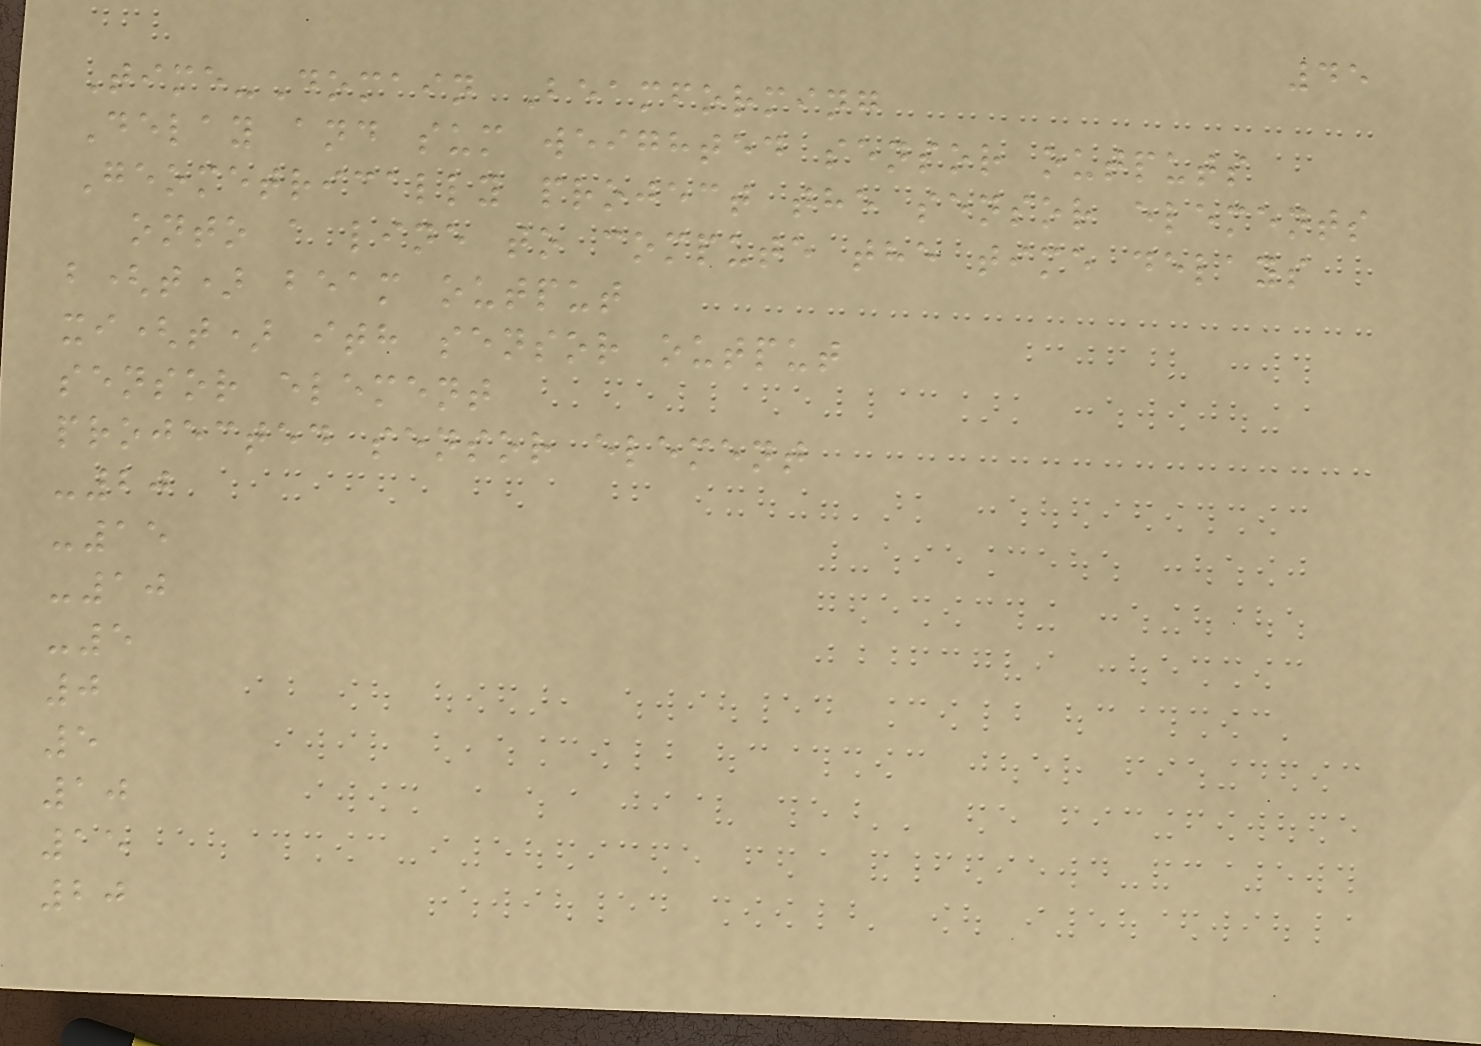45
Time-Domain Beamforming
Delay and sum weighted sensor outputs
Geometrically project the sensor elements
onto a line to compute the time delays
b(t) beam output
xi(t) ith sensor output
sensor element
projected sensor element
-20
-15
-10
-5
0
5
10
15
20
